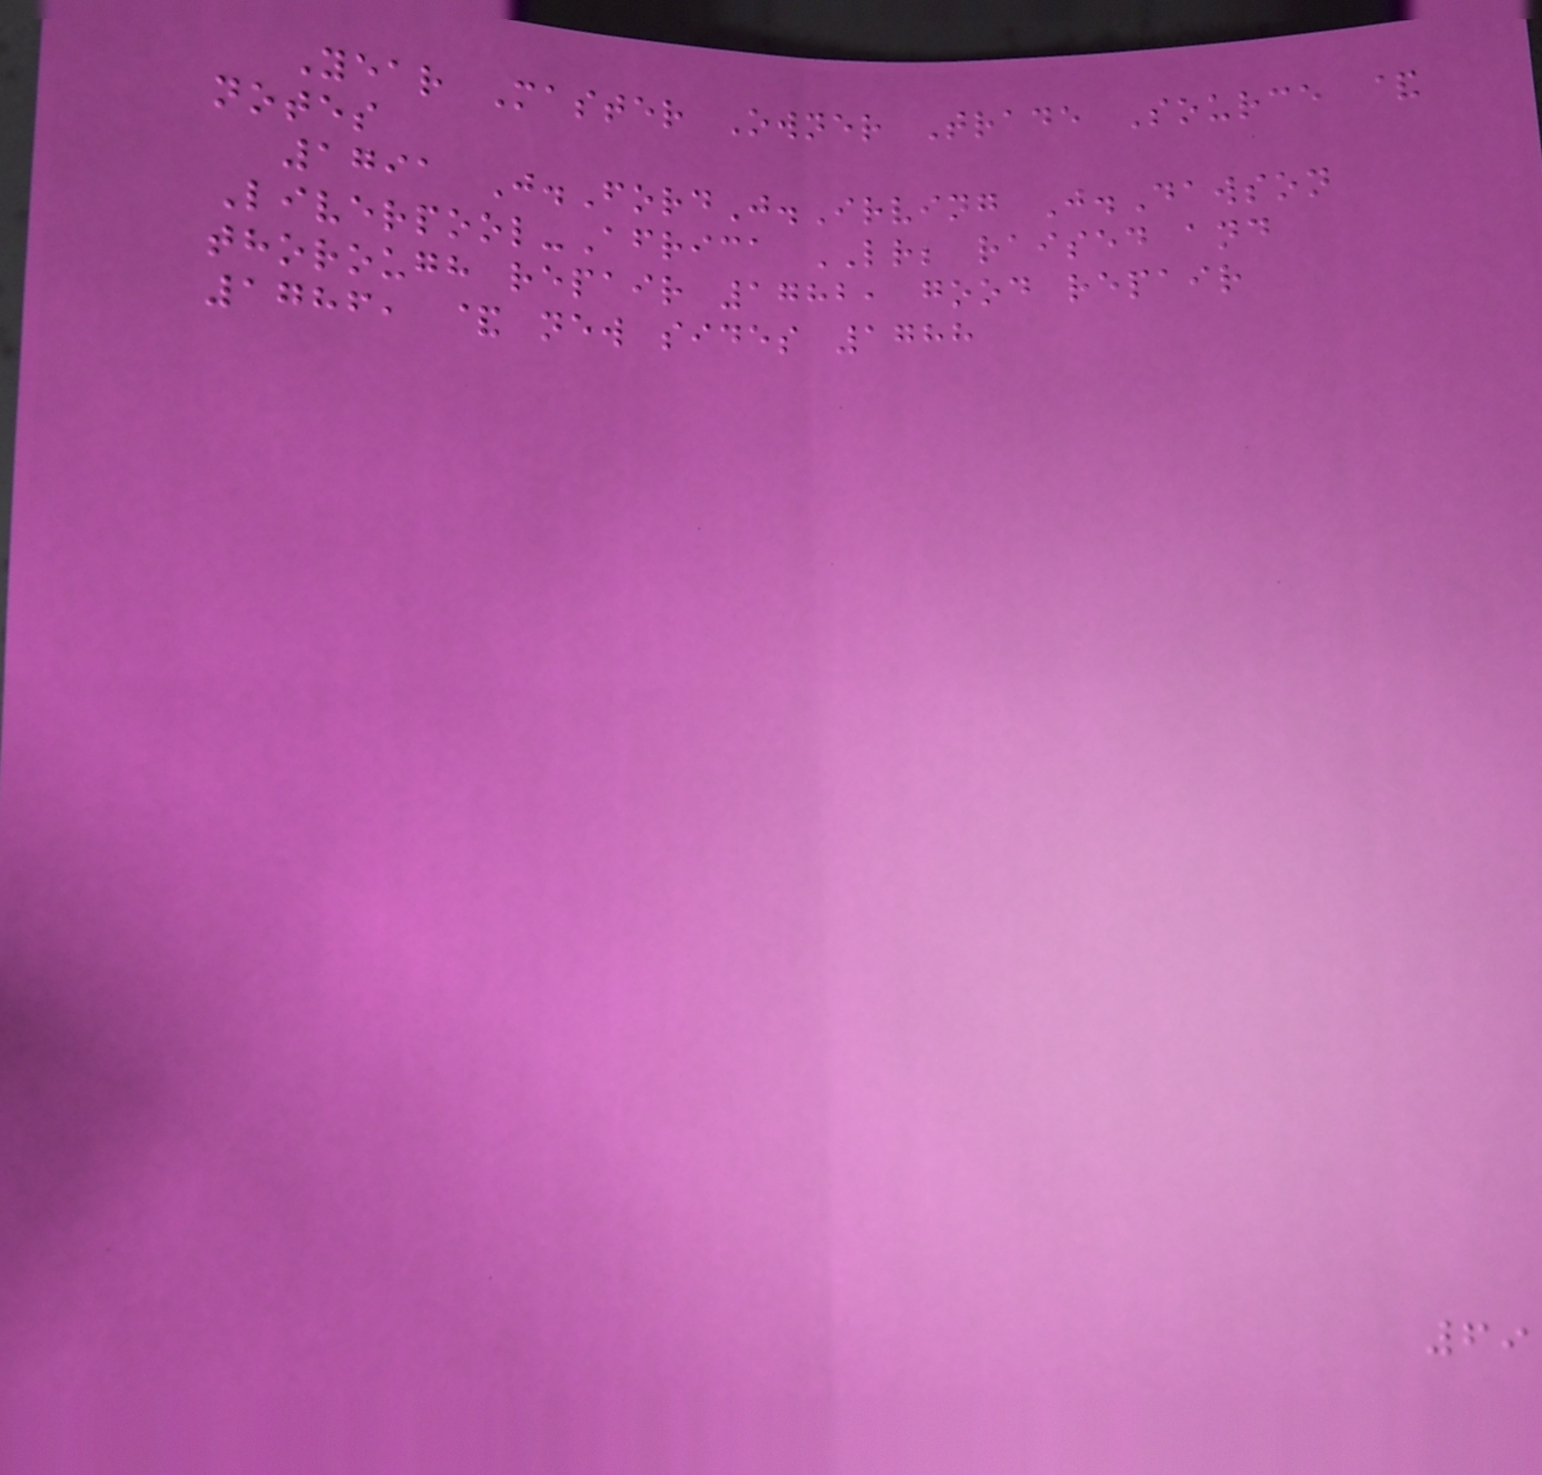Year Master Owner Trade Source &
notes
1791 J.FordJ.Irving J.Dawson
Liverpool-Africa LR; raised and
thorough repair 1782, good repair
1786, & new sides 1788
69
